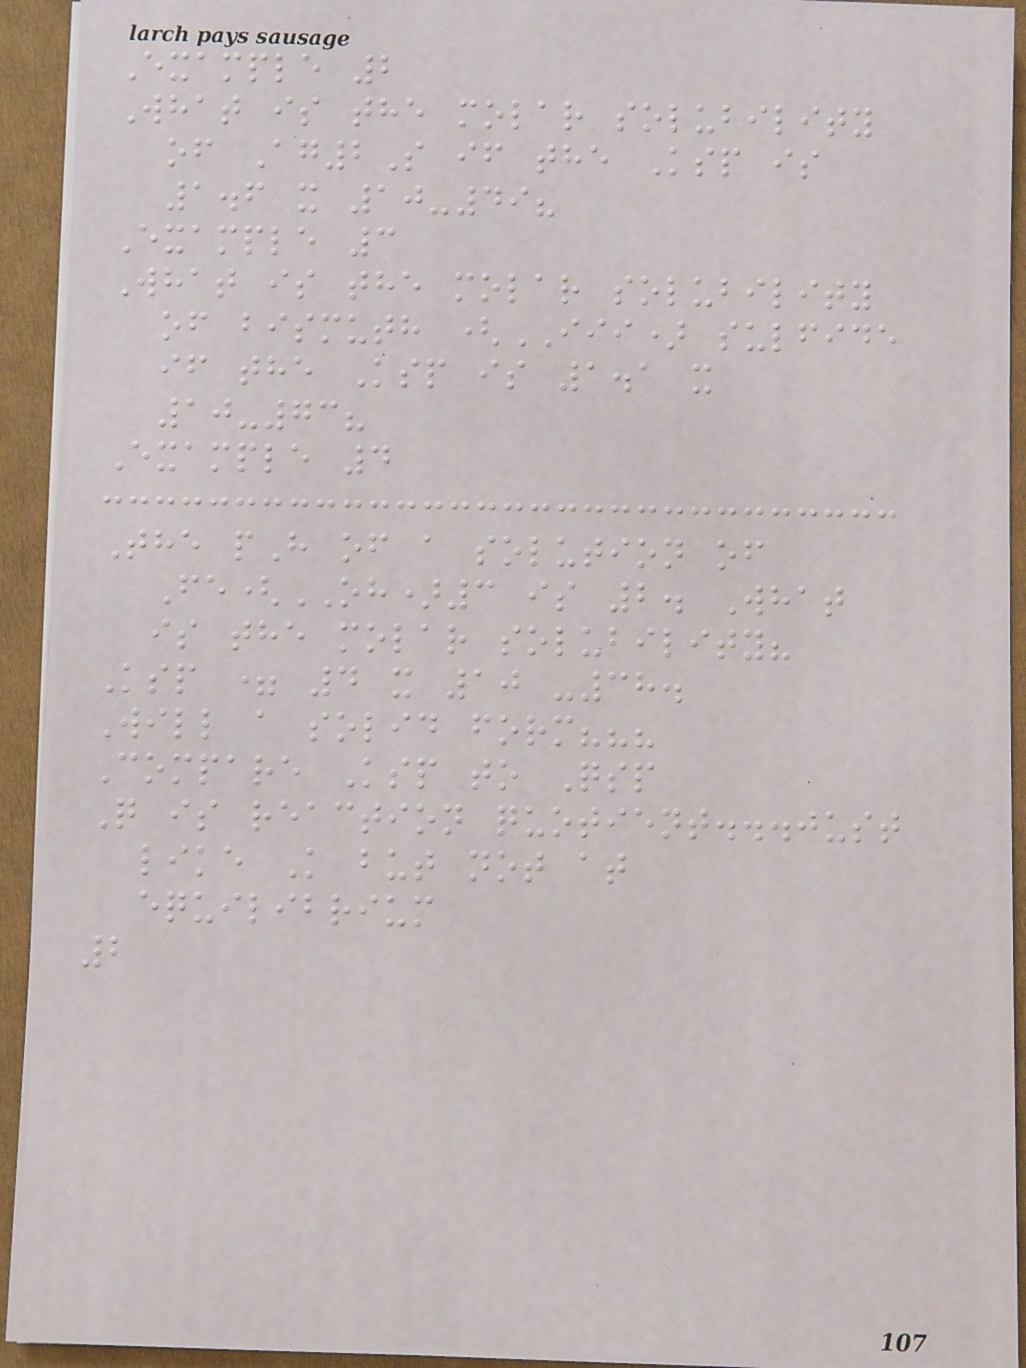Example 2
What is the molar solubility
of Ag2S if the Ksp is
1.6 x 10-49?
Example 3
What is the molar solubility
of bismuth (III) sulfide
if the Ksp is 1.1 x
10-73?
Example 4
The pH of a solution of
Fe(OH)3 is 2. What
is the molar solubility?
Ksp = 4 x 10 -38.
Will a solid form???
Compare Ksp to Qsp
Q is reaction quotient...just
like K but not at
equilibrium
2
